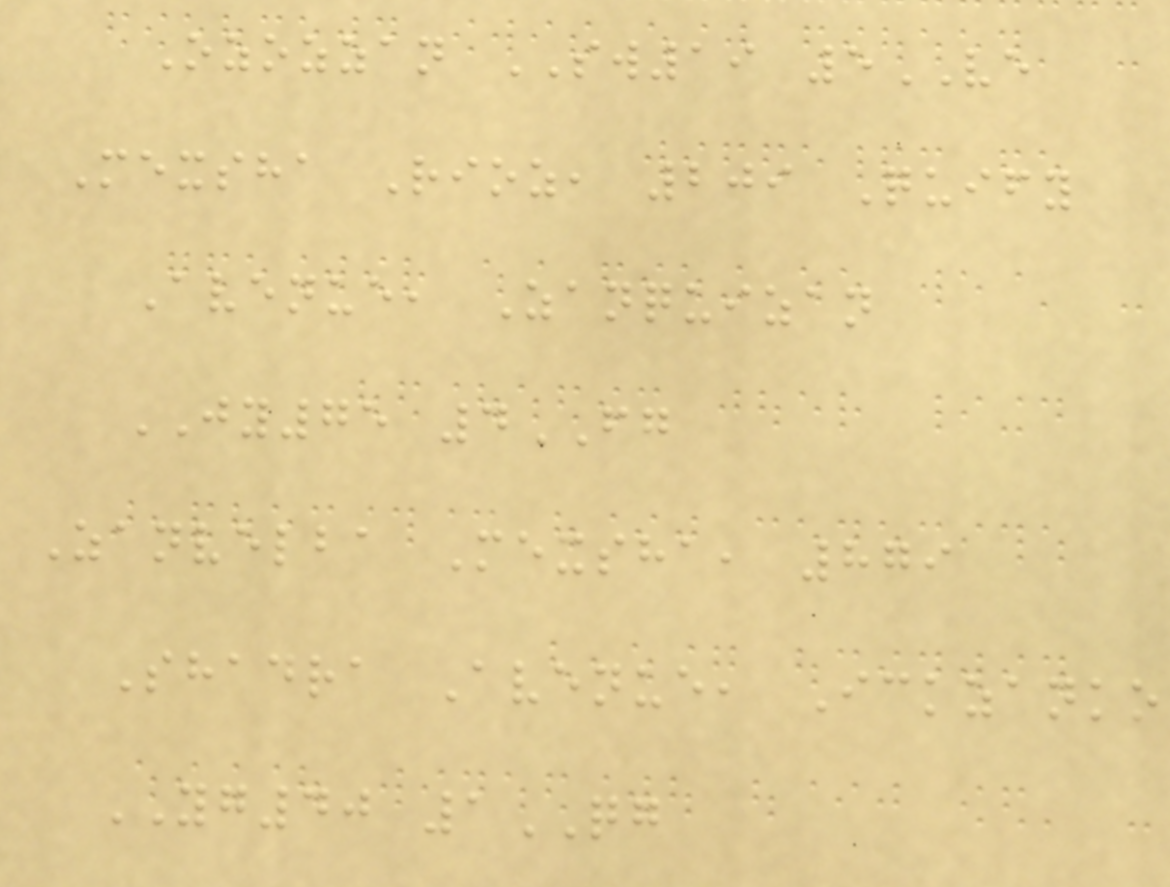Ozozzan SW19 5VE
Mexsha Rioz, 209 Quify
Avenue, Zanquizan
JY75 4FG
Zanvelba Mexsha, 879
Shadra Avenue, Ickzanko
YG40 1QG
